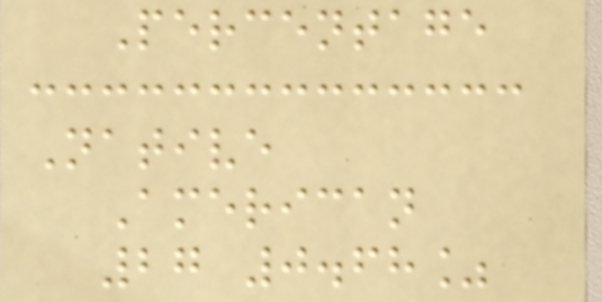Percentage
Native
American
27 0.68%
